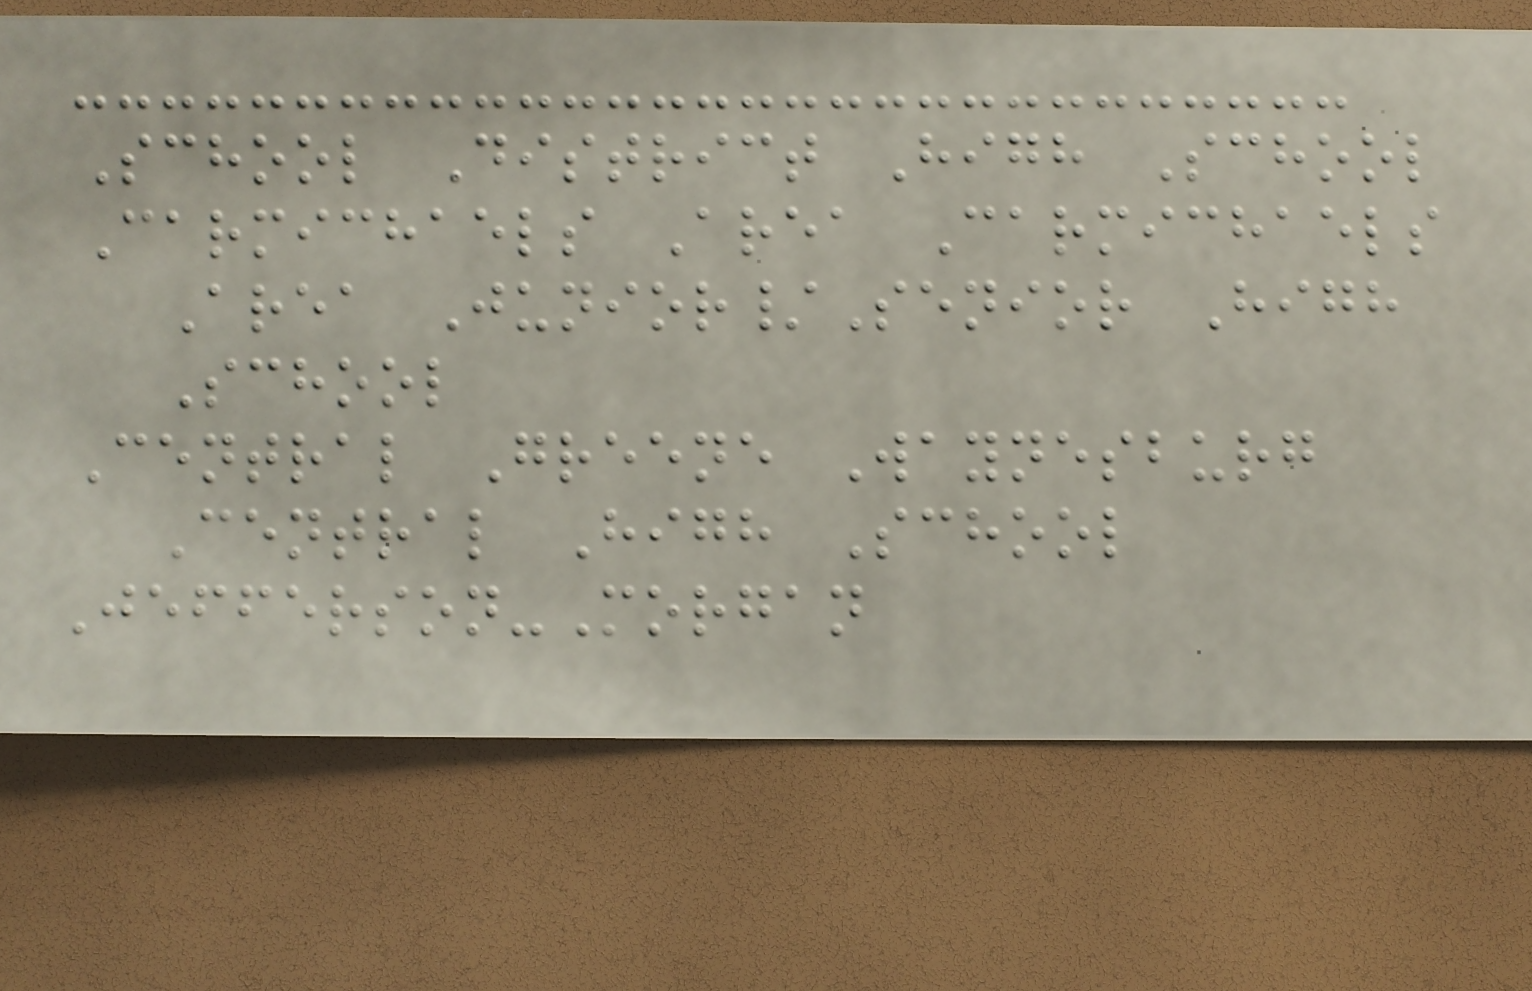School District High School
Carmichaels Area Carmichaels
Area Junior/Senior High
School
Central Greene Waynesburg
Central High School
Jefferson-Morgan
